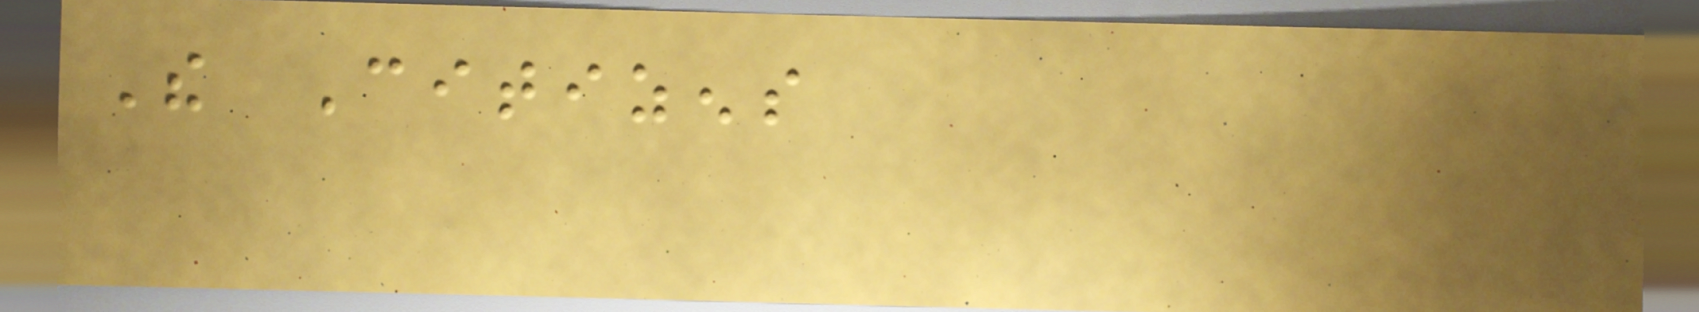The Citizens
